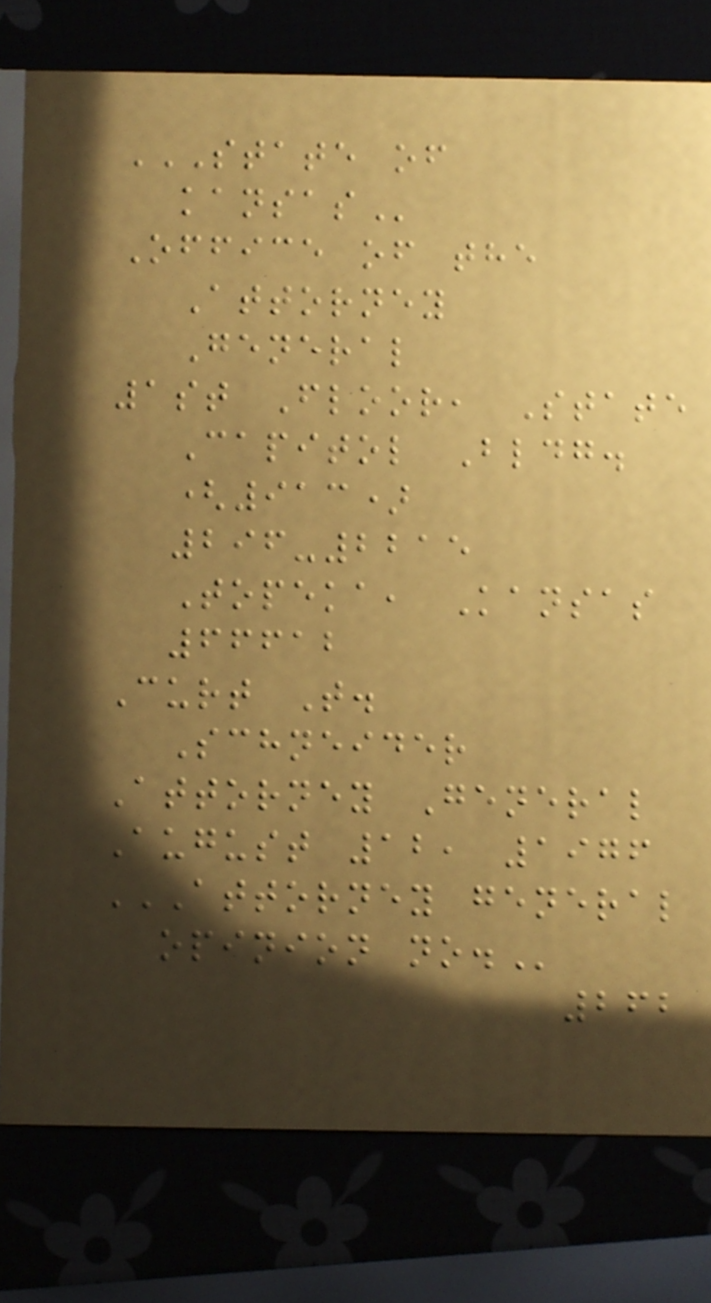STATE OF
KANSAS
Office of the
Attorney
General
1st Floor, State
Capitol Bldg.
(913)
296-2215
Topeka, Kansas
66612
Curt T.
Schneider
Attorney General
August 12, 1976
ATTORNEY GENERAL
OPINION NO.
262
